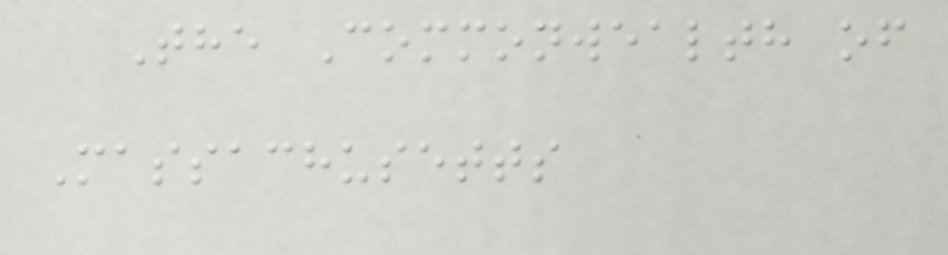The Commonwealth of
Massachusetts
